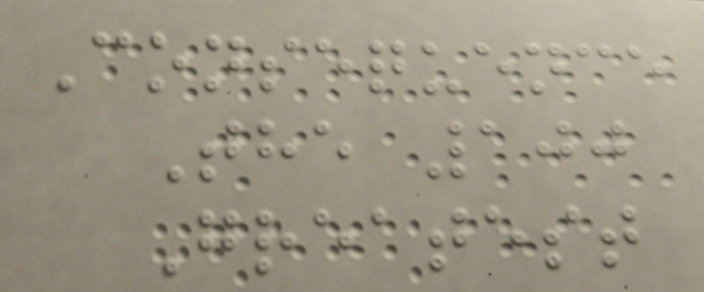Consequence
The 100
Greatest
